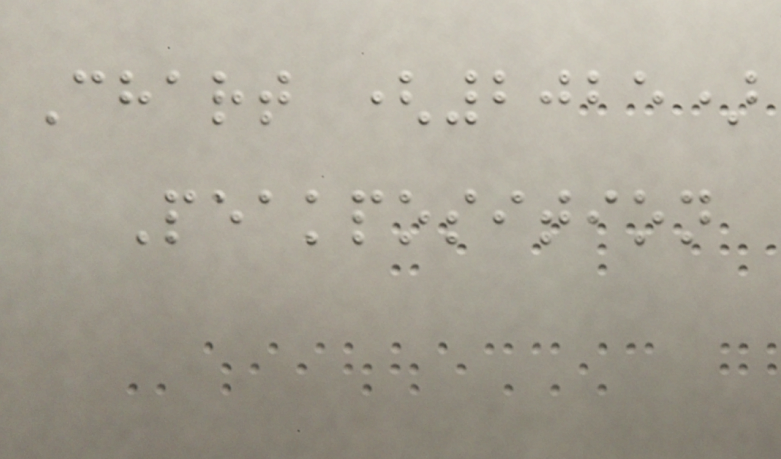Chart (2025)
Peakposition
